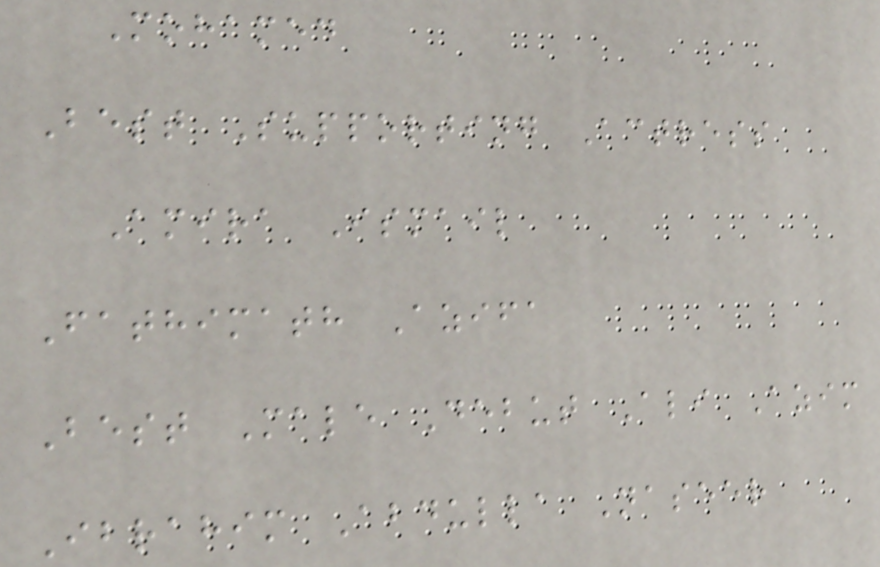Mohamed
Best Supporting Actress
Amira Ismail
Fathimath Azifa
Best Male Debut Ali Azim
Ibrahim Abdulla Naseer
